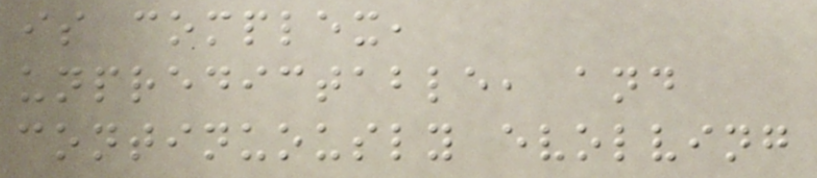is complex,
unpredictable, and
continuously evolving
